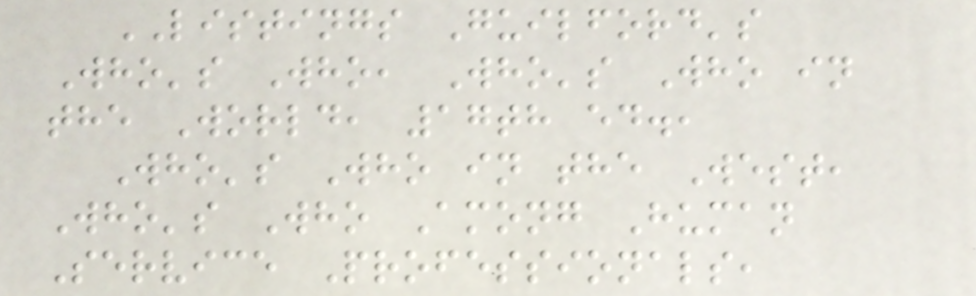LISTINGS Guilford's
Who's Who, Who's Who in
the World, 17th ed.,
Who's Who in the West,
Who's Who Among Human
Service Professionals,
